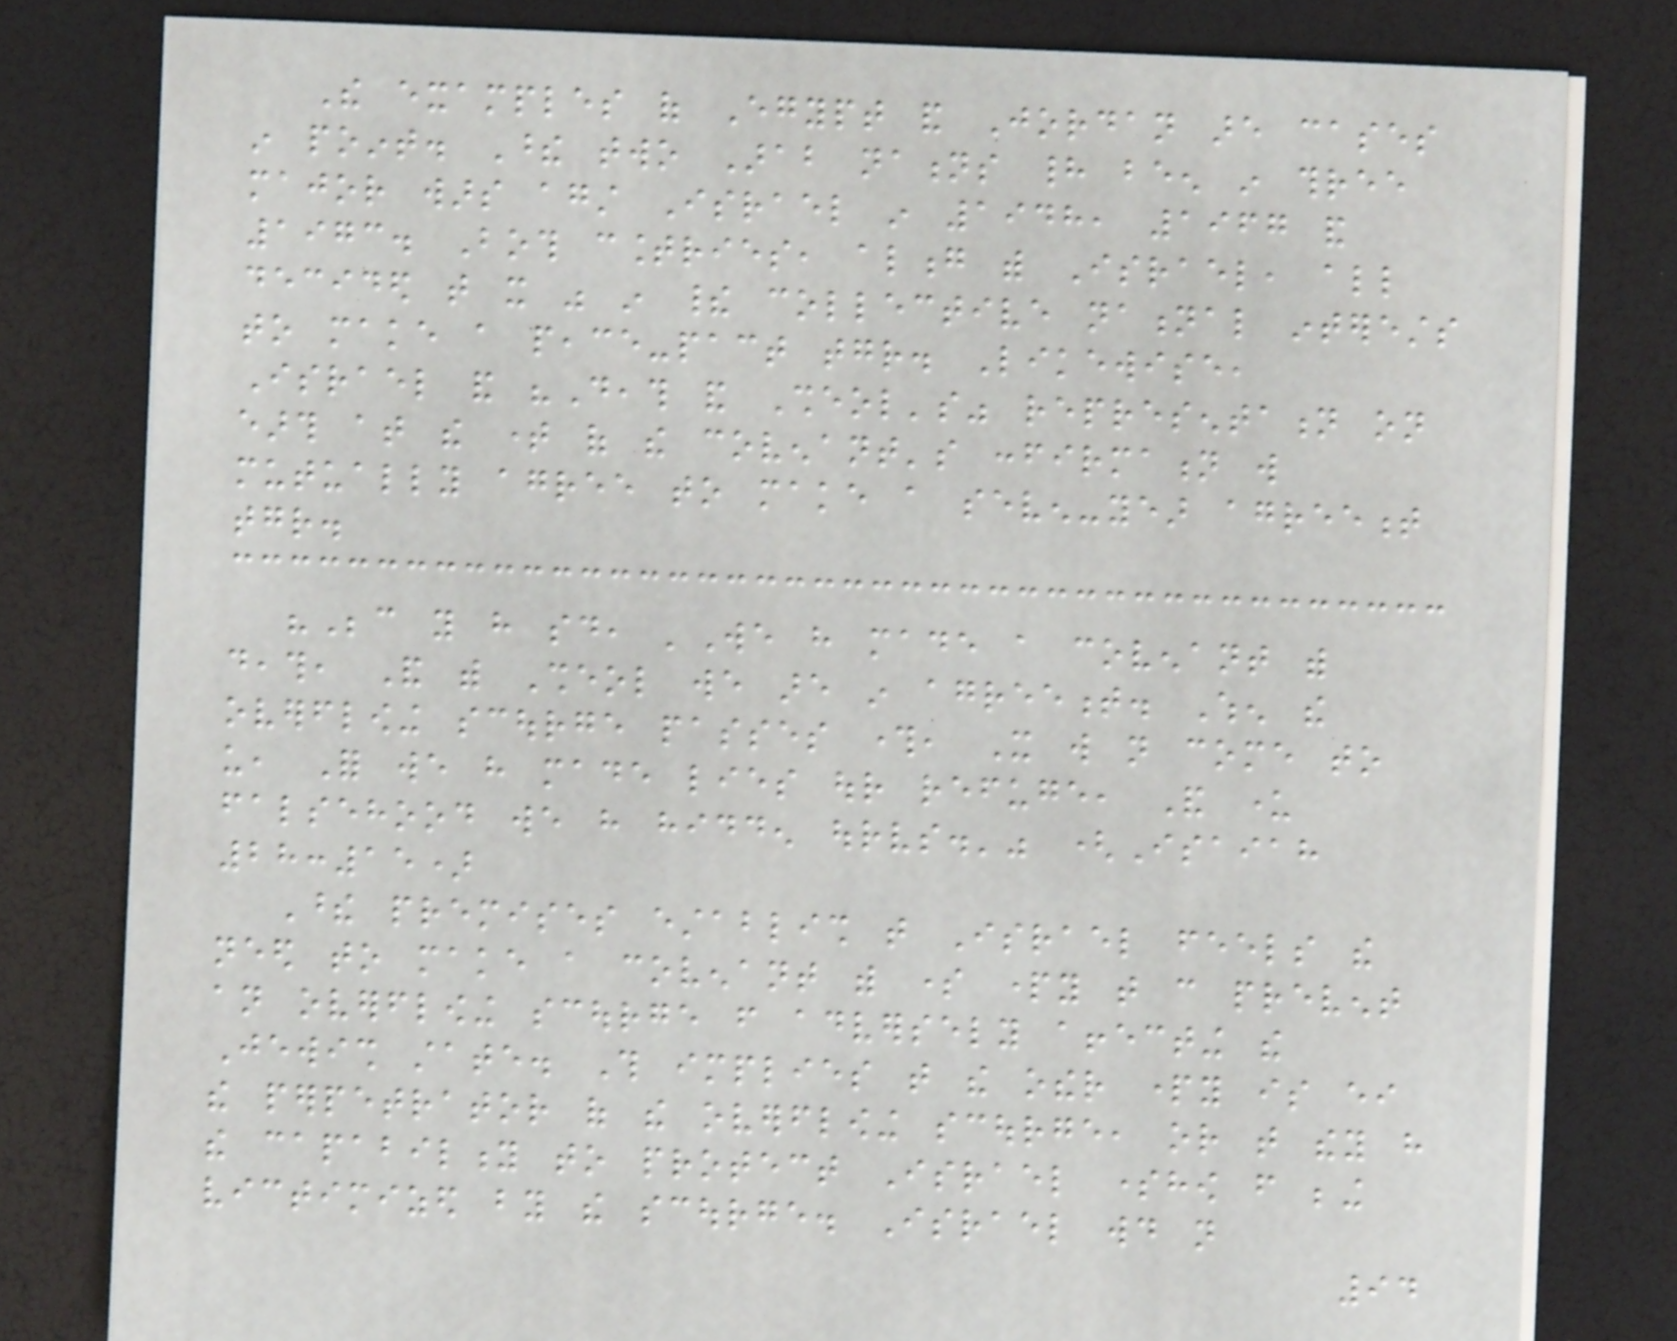The examples of Egypt and Jordan are cases
in point. These two Arab nations had been in three
major wars against Israel in 1948, 1967 and
1973. Both countries, along with Israel, all
decided that it was in their collective national interests
to make a peace-pact together. Likewise,
Israel and "Death and Sheol's" representation on
earth at the time of the covenant's confirmation will
mutually agree to make a seven-year agreement
together.
"Because you have said, 'We have made a covenant with
death, And with Sheol we are in agreement. When the
overflowing scourge passes through, It will not come to
us, For we have made lies our refuge, And under
falsehood we have hidden ourselves.'" (Isaiah
28:15)
These premises establish that Israel feels the
need to make a covenant with some party that can prevent
an overflowing scourge from adversely affecting the
Jewish state. This implies that the other party is either
the perpetrator of the overflowing scourge, or that they have
the capability to protect Israel somehow from being
victimized by the scourge. Israel would not
94
